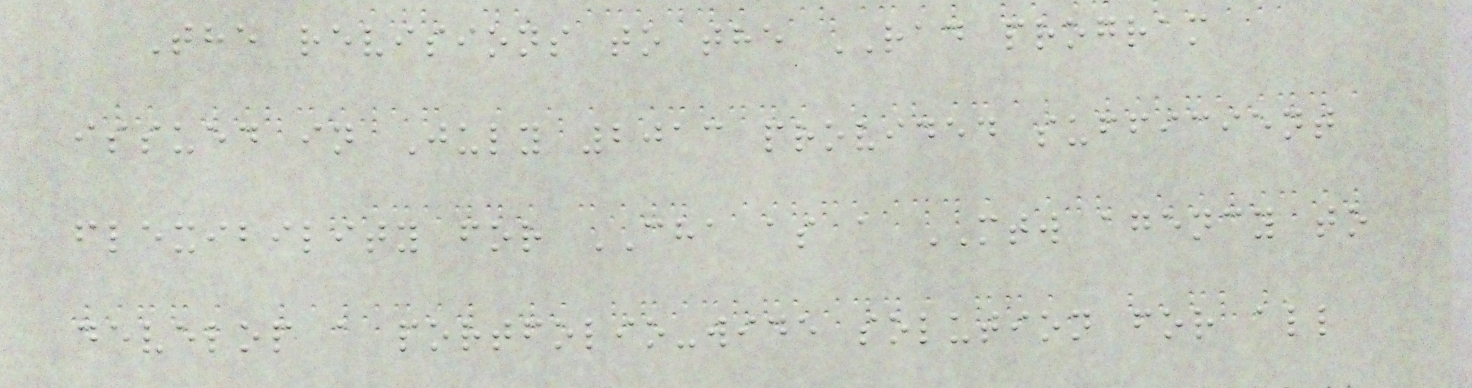The revisions to the RAD program
issued in July 2013 provided sufficient
flexibility for CHA as a MTW agency to
develop a portfolio-wide solution for all
